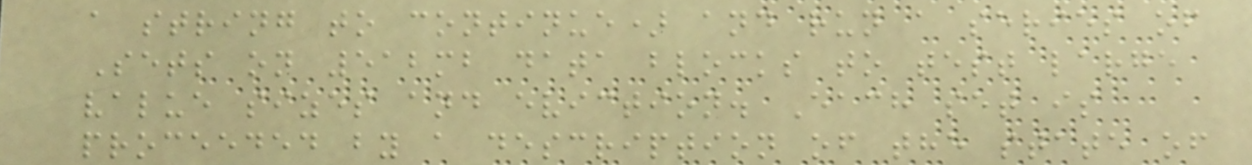a string to continue) and run a series of
Sets on 512mb data blocks to test large
value sizes and eviction. Each set is
proceeded by a description of the state of
